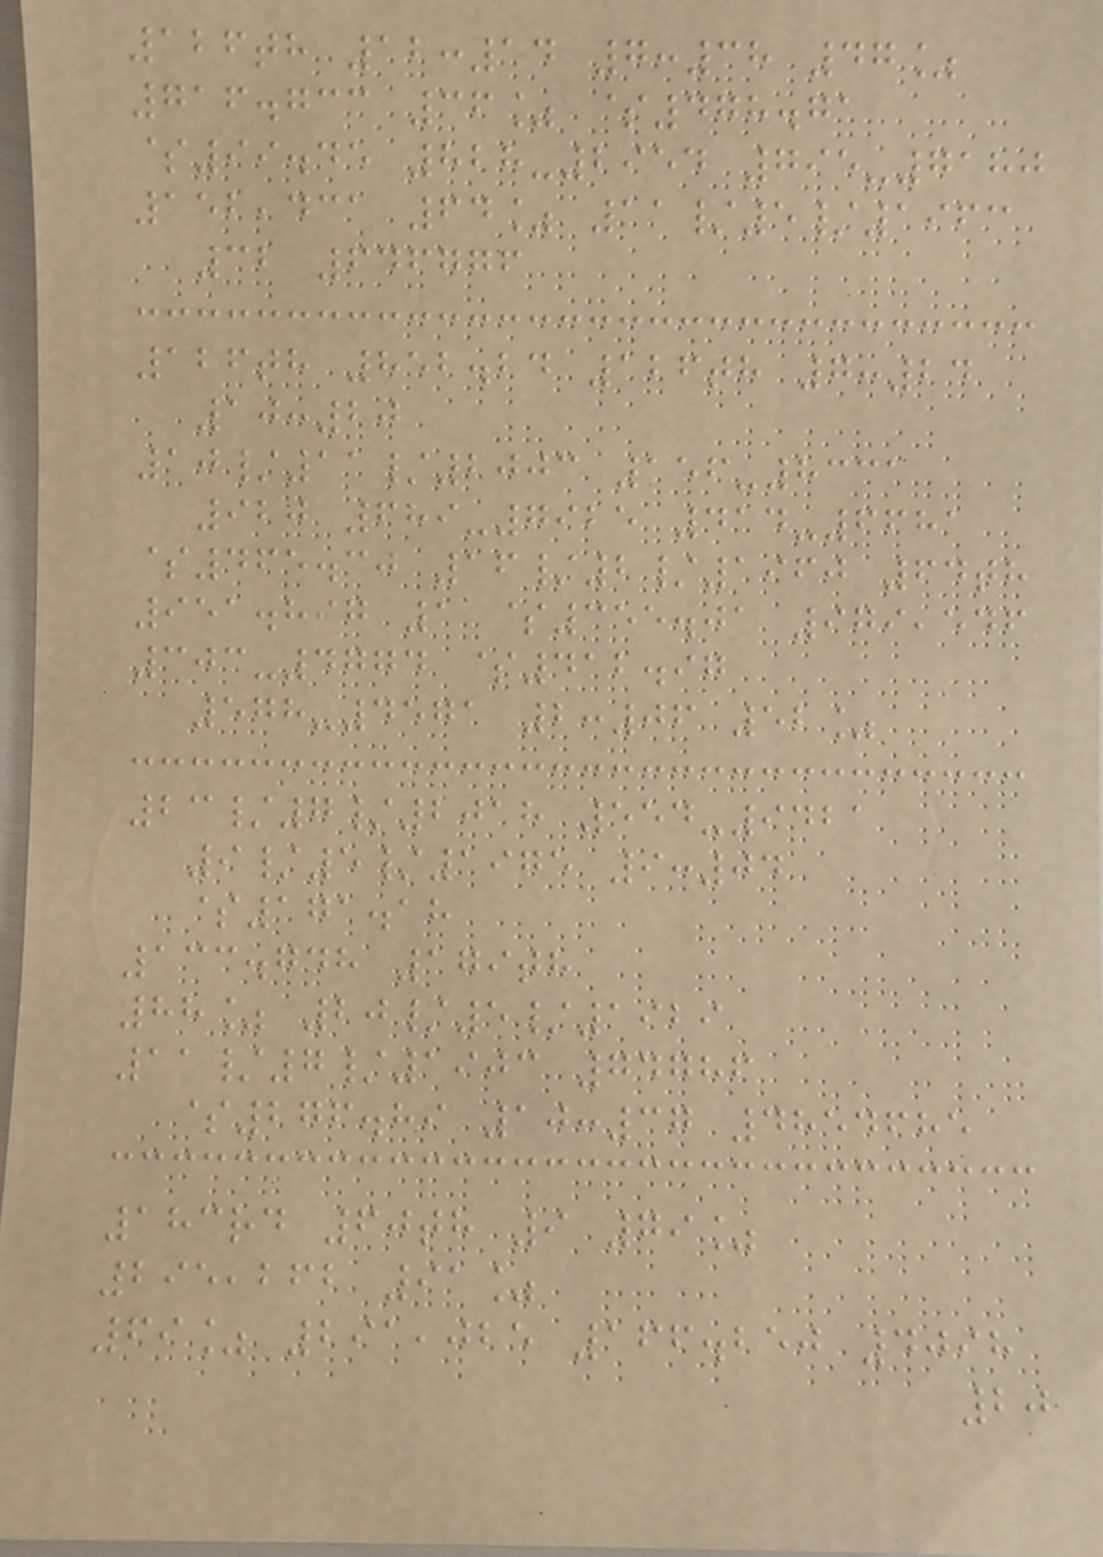126th 12:14 7:38 47%
716.733 36% $478.71
$99.45 828-2954 795-7180
152,431 64% 11/5/1963
32 646776
126th 852.24 126th 7:24
10:20
10/11/2003 156-8331
920 689-7925 414-6681
$465.30 16/2/1960 64th
951.897 1 $355.01 979,546
303-4774 $412.97
578-4571 2:06 52%
23/7/2018 554-9421
9/5/1975 9:04
$171.18
133.748 179th
88% 20/5/1929
11/7/1903 74786
$276.89 10:37 4854685
183rd 60th 9 79%
295,262 91%
69% 291,025 166.250 4098
20
